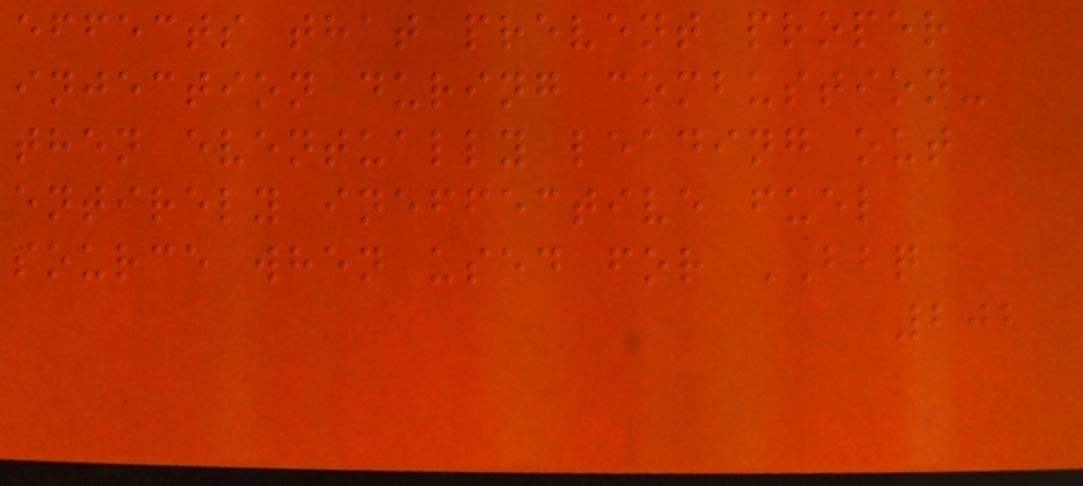effects that prevent proper
injection during combustion-
then eventually leading out
entirely ineffective fuel
source when used for BBQ
202
